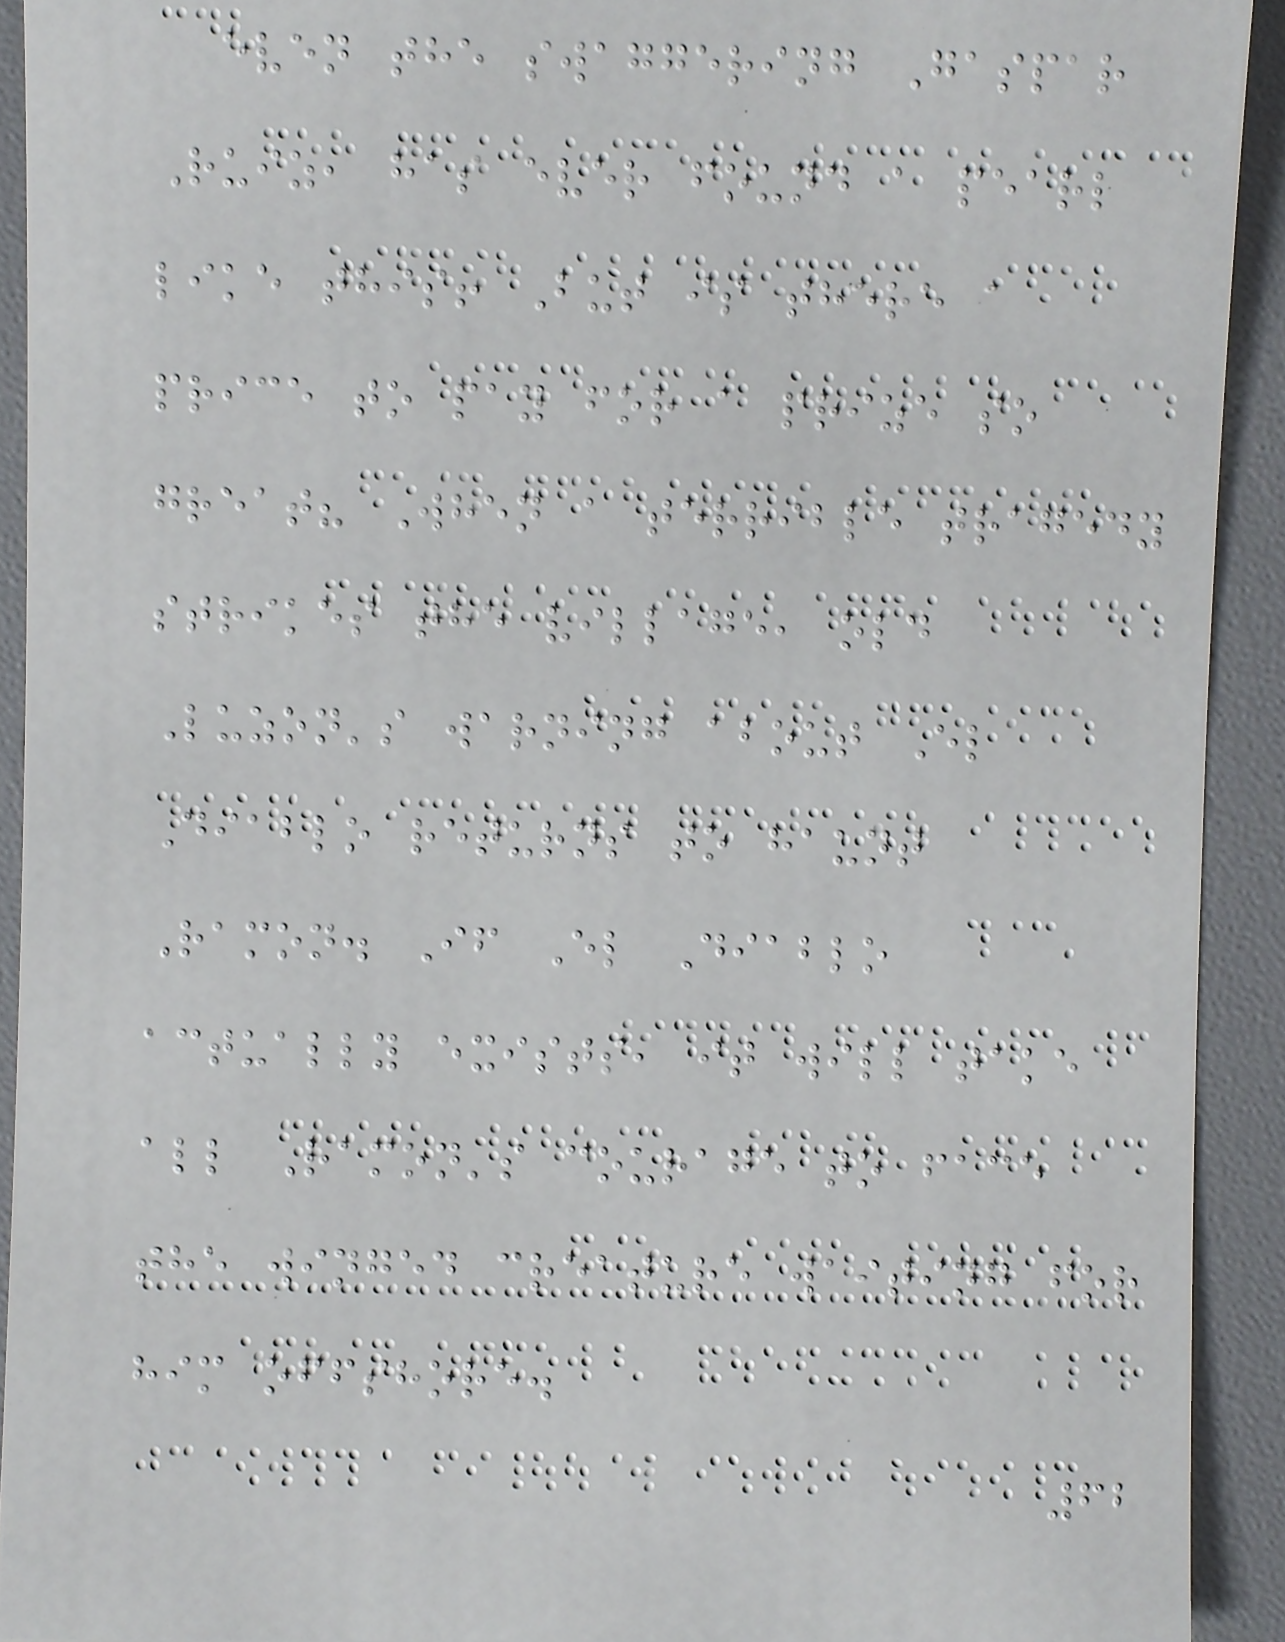even the swaggering Gaspar
Ruiz, has ever found a pearl
like this! But is there a
price to pay for a prize so
great? When a terrible tragedy
strikes the village, old
Luzon's warning about El
Diablo returns to haunt
Ramon. If El Diablo
actually exists, it will take
all Ramon's courage to face
the winged creature waiting for
him offshore.
62
